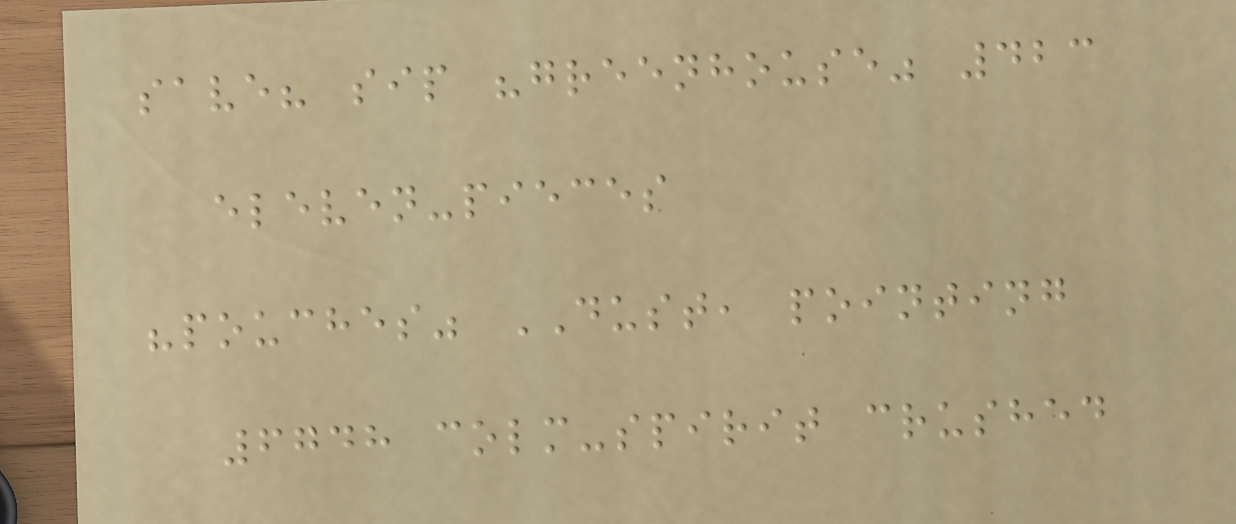save? sip "greenhouse" 423
eleven-pieces
"pouches" DUST, pointing
6748 colm-spirit crushed
